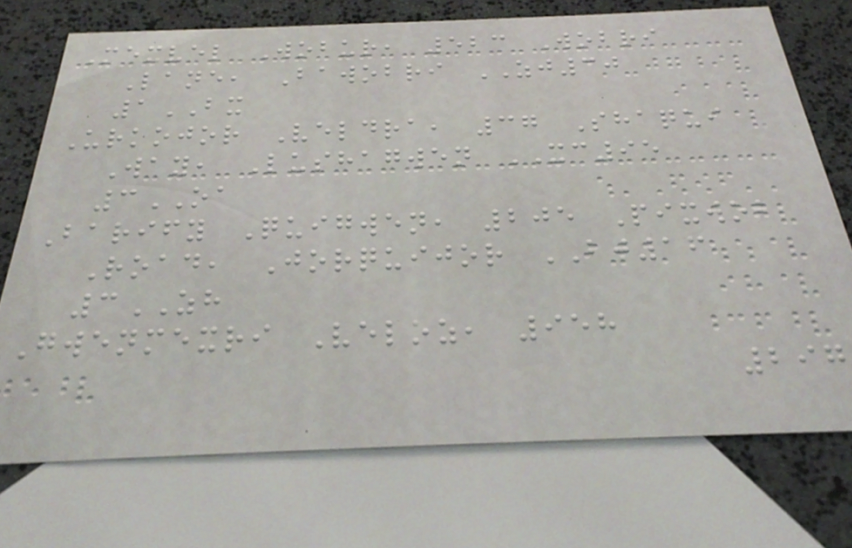Mexvel Wobur, 523 Wobri
Lane, Bawobri ZJ30
1BX
Urkojor Veldra, 37 Shaqui
Way, Lushagwen XC95
3OA
Barify Quigwen, 205 Pixwob
Road, Jorquijor BJ16
3ZH
Gwenmexri Veloz, 958
297
